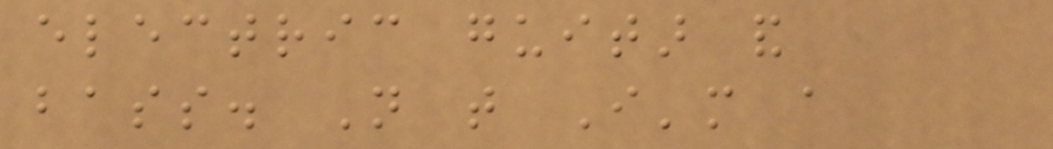electric guitar and
bass. Not that I'm a
